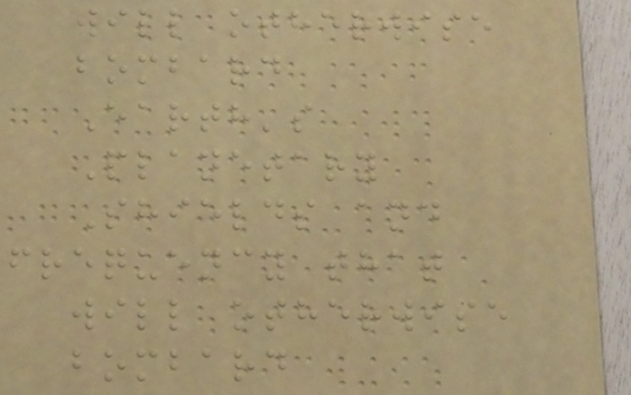will otherwise
bombard
Earth's
Planetary
Shields and
frequency that
will otherwise
bombard
